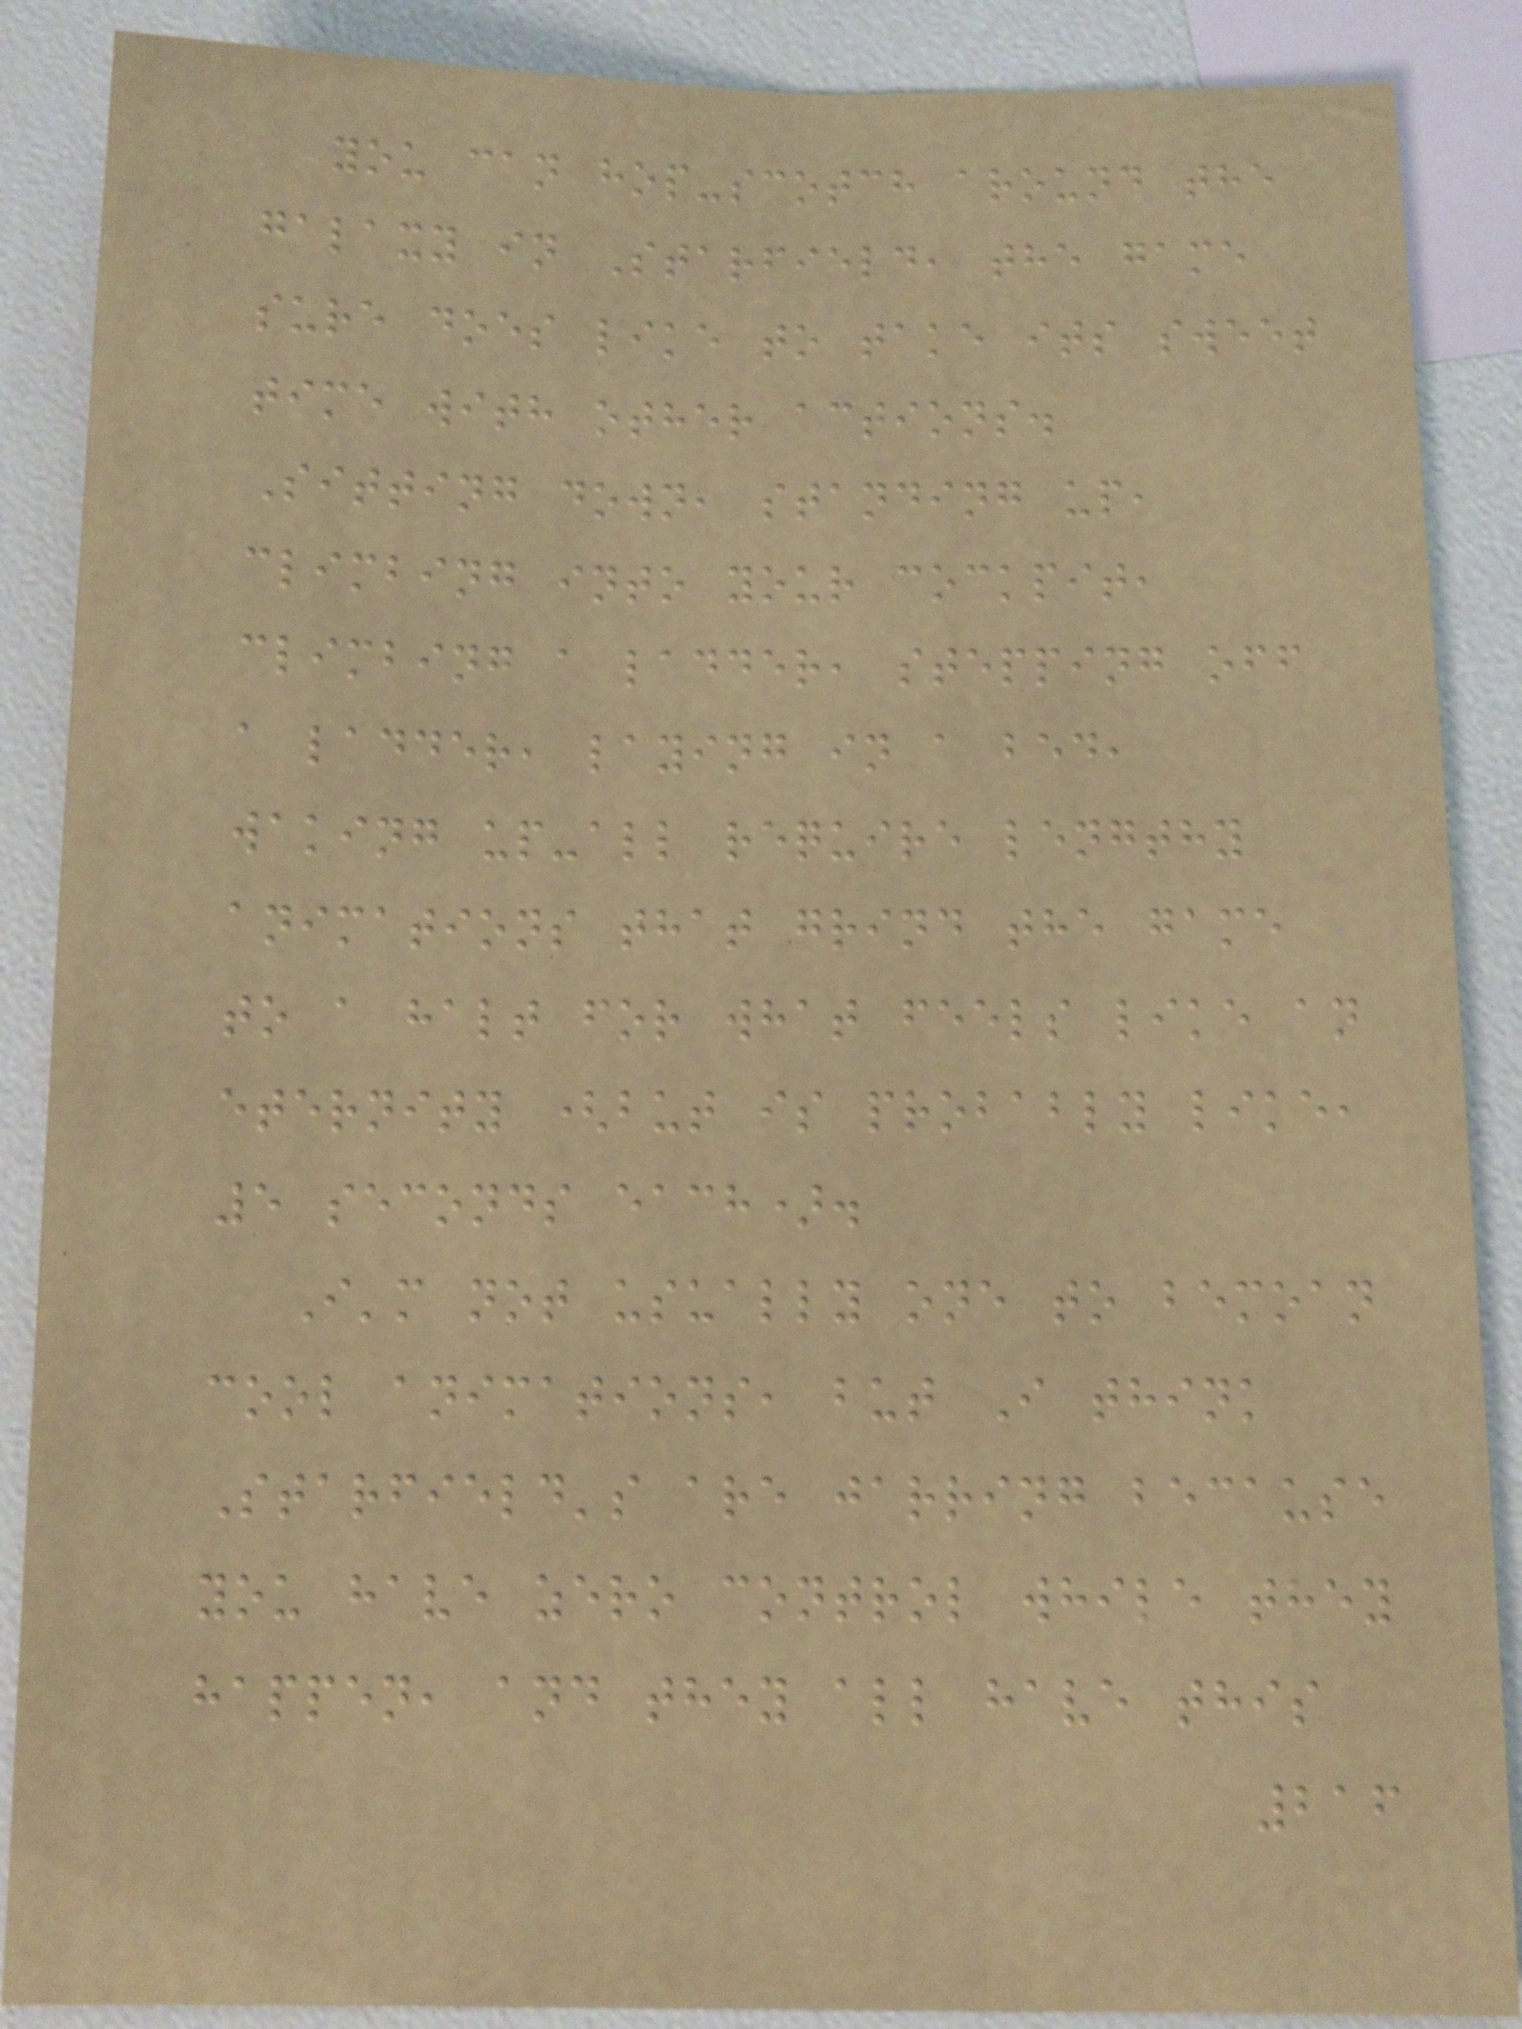you can hop-scotch around the
galaxy in Starfield, the game
sure does like to take its sweet
time with other actions.
Sitting down, standing up,
climbing into your cockpit,
climbing a ladder, stepping off
a ladder, laying in a bed,
waking up-all require lengthy
animations that grind the game
to a halt for what feels like an
eternity (but is probably like,
5 seconds each).
I'm not usually one to bemoan
cool animations, but I think
Starfield's are jarring because
you have zero control while they
happen, and they all have this
216
